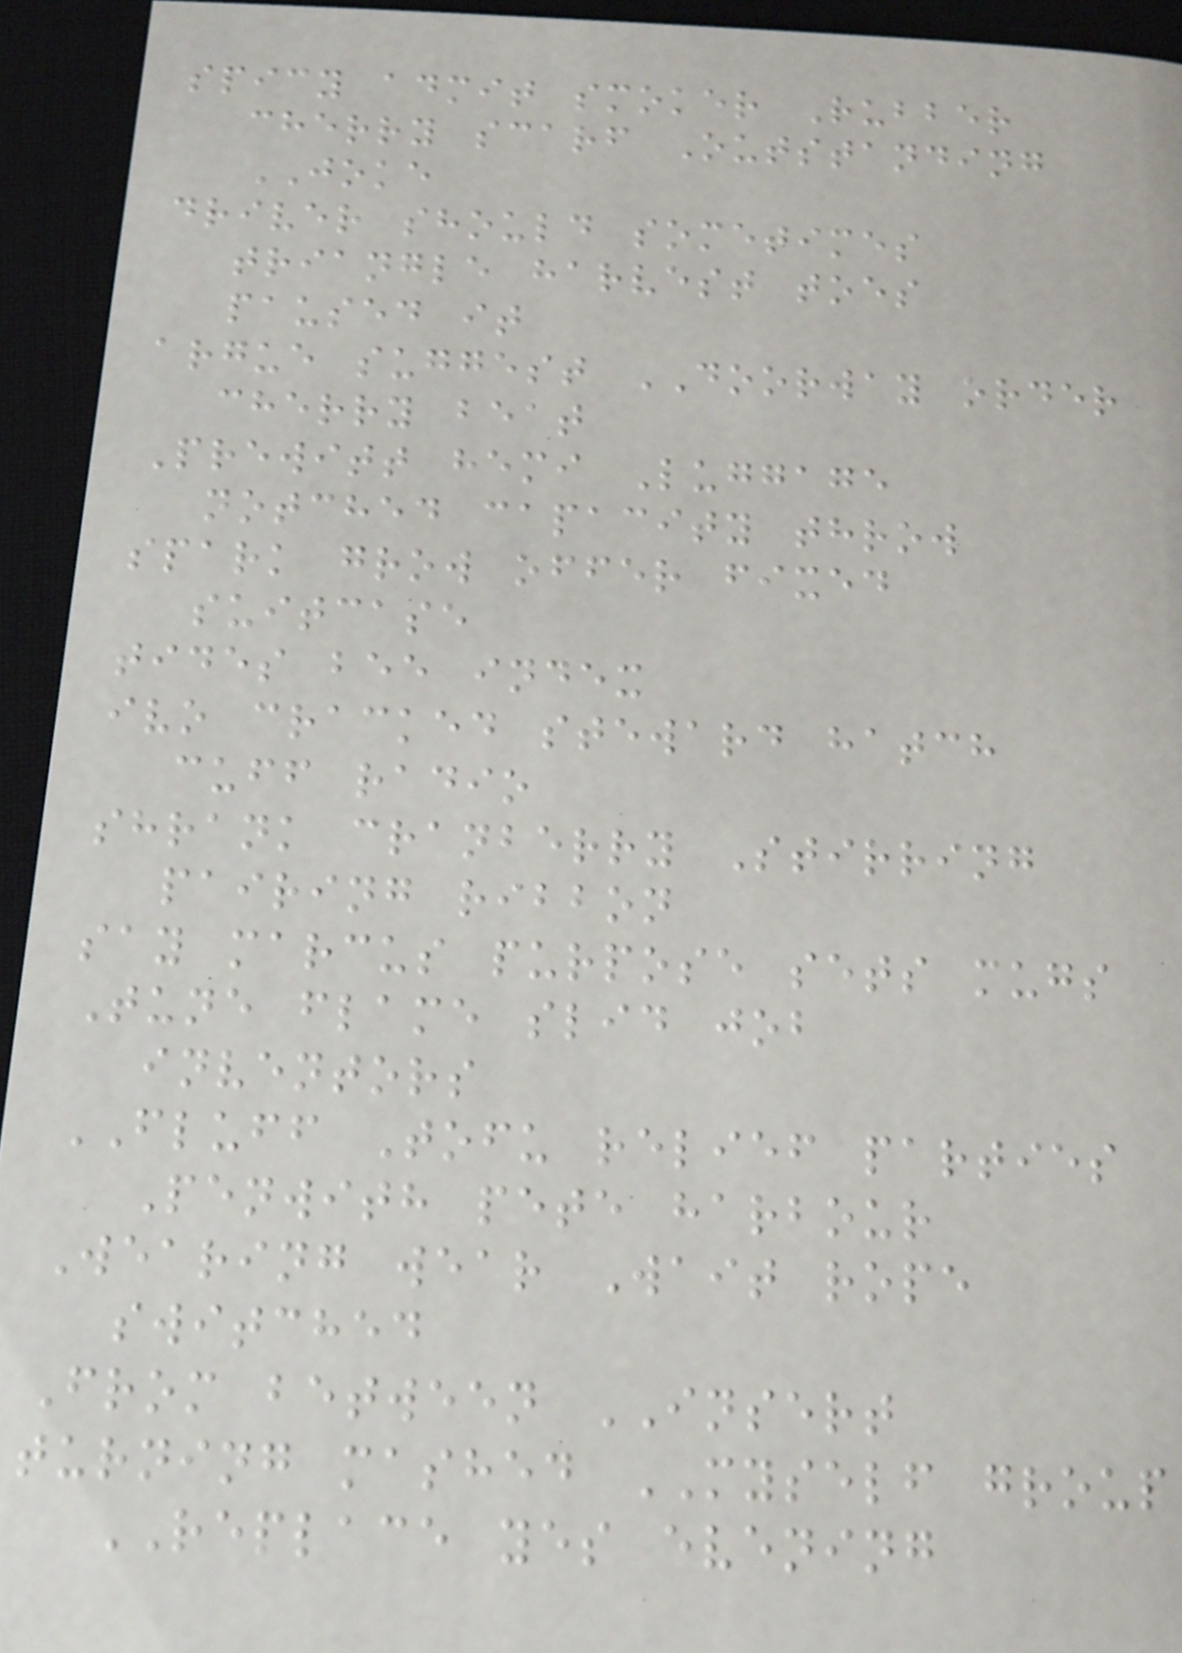spicy admit smoker Rubber
cherry scarf Outstanding
JOKE
driver should sometimes
triangle harvest toes
paused it
argue suggest DOORWAY order
cherry beat
Prewitt hemi Luggage
notched capacity throw
spark grow offer fixed
suitcase
tides bee index
ivo cracked steward hatch
cuff radio
shrank cranberry Stirring
pairing ribbon
say marcus purpose sets mugs
Tune flame slid job
inventors
FLUFF Tofu relief parties
Penwith pete harbour
Wearing wear Wait rope
switched
From between INSERT
turning mashed MYSELF group
REPLACE yes evening
